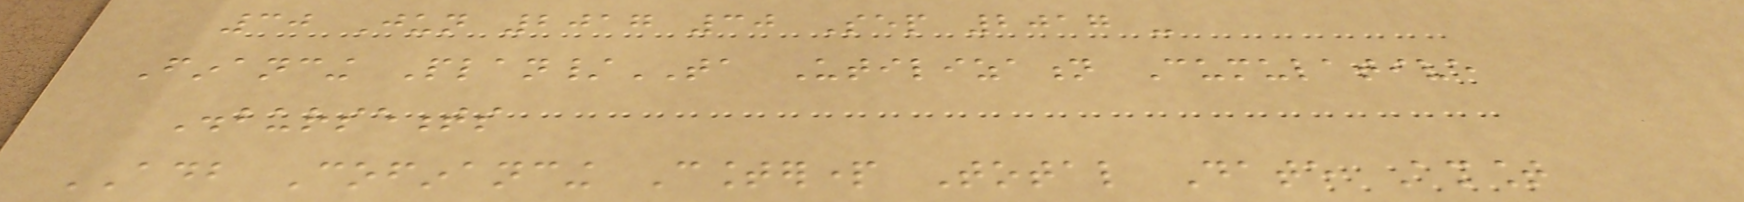30 Jun 2017 30 Sep 2017 -
Financing Plan/TA Utilization Cumulative
Disbursements
ADB Cofinancing Counterpart Total Date Amount
